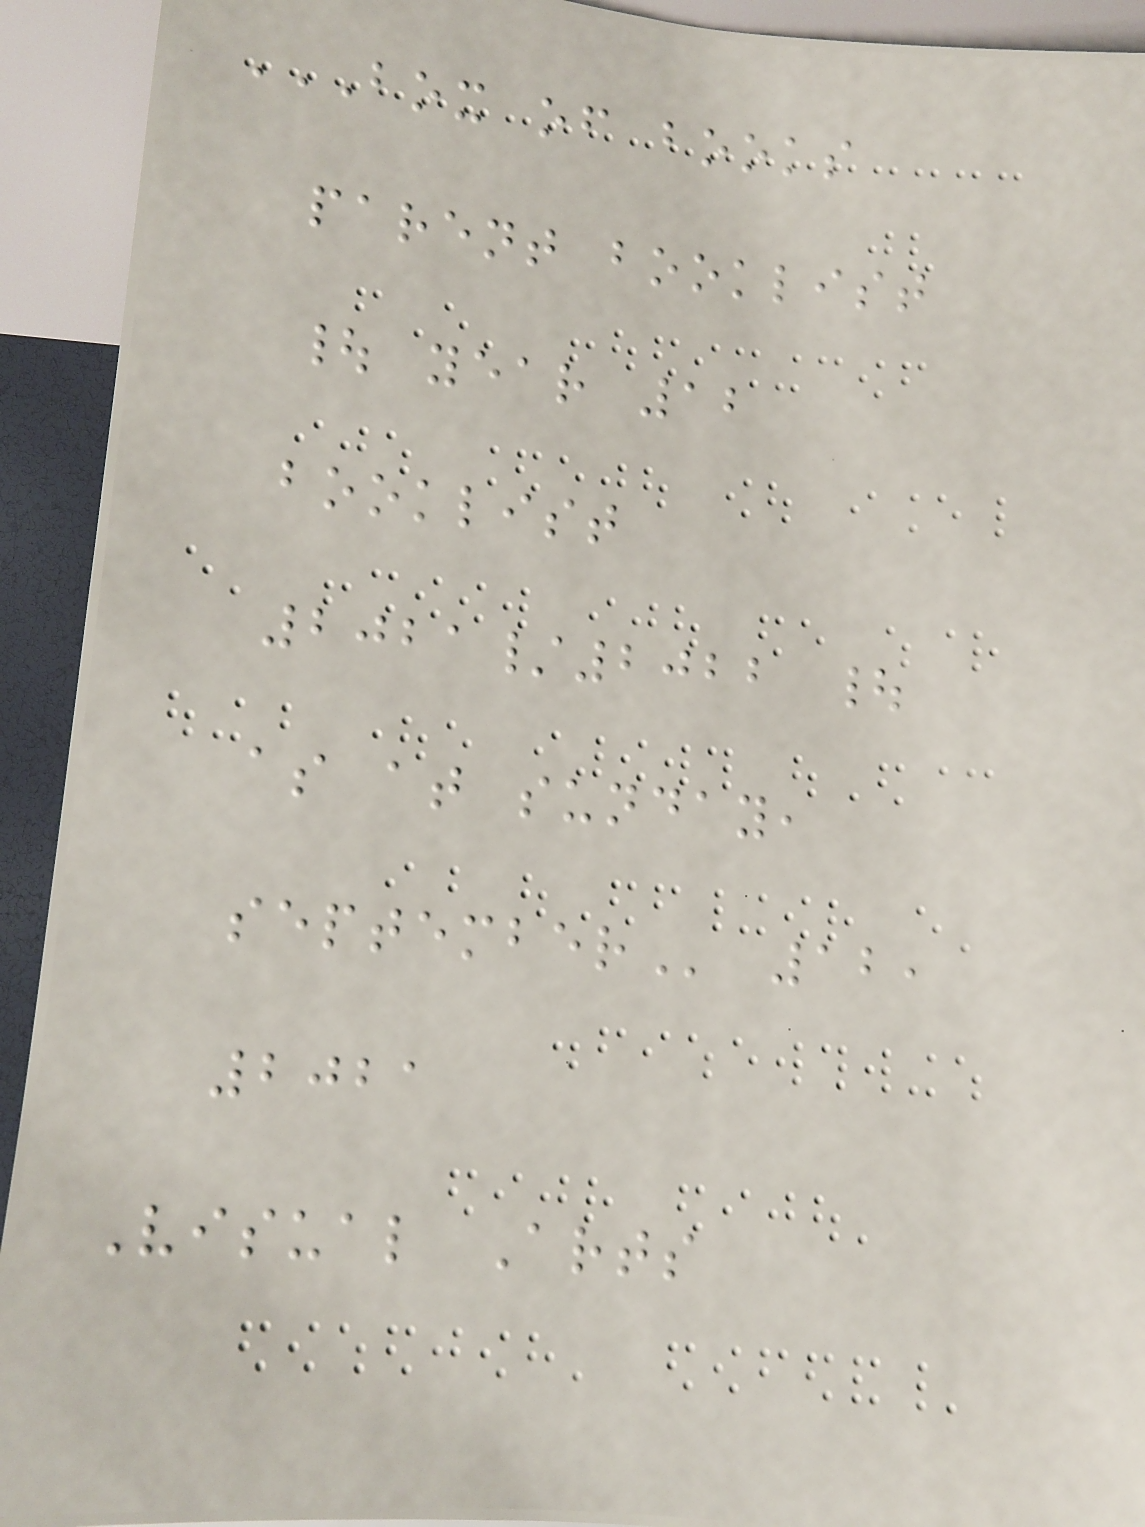BOX OF BOOKS
PARENT BOOKLIST
| YEAR 12
BOOKLIST
2021/2022 |
AS AT SUNDAY,
SEPTEMBER 12,
2021
Visual Arts
